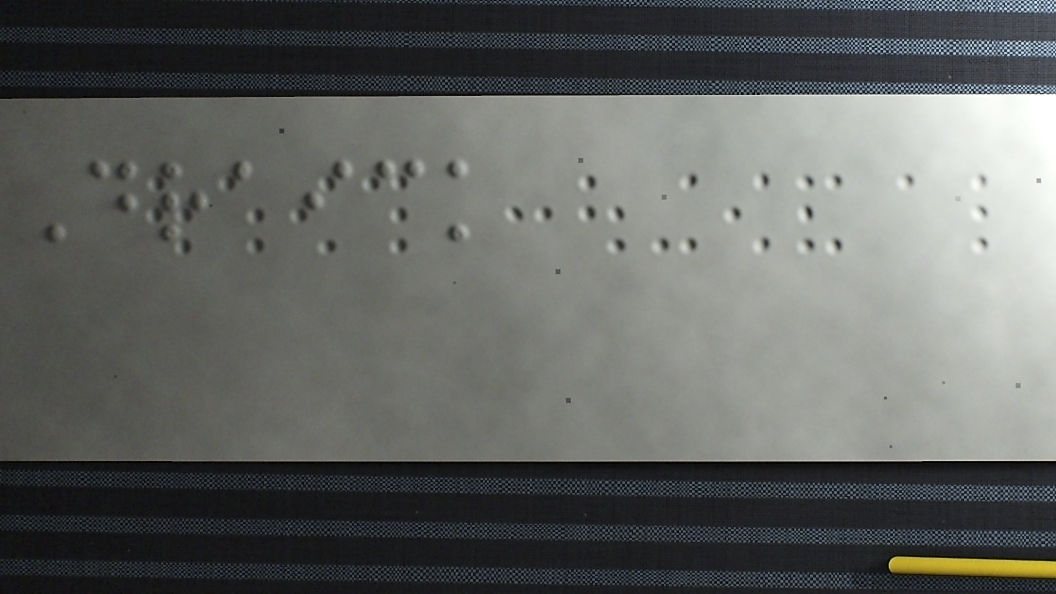Draick
